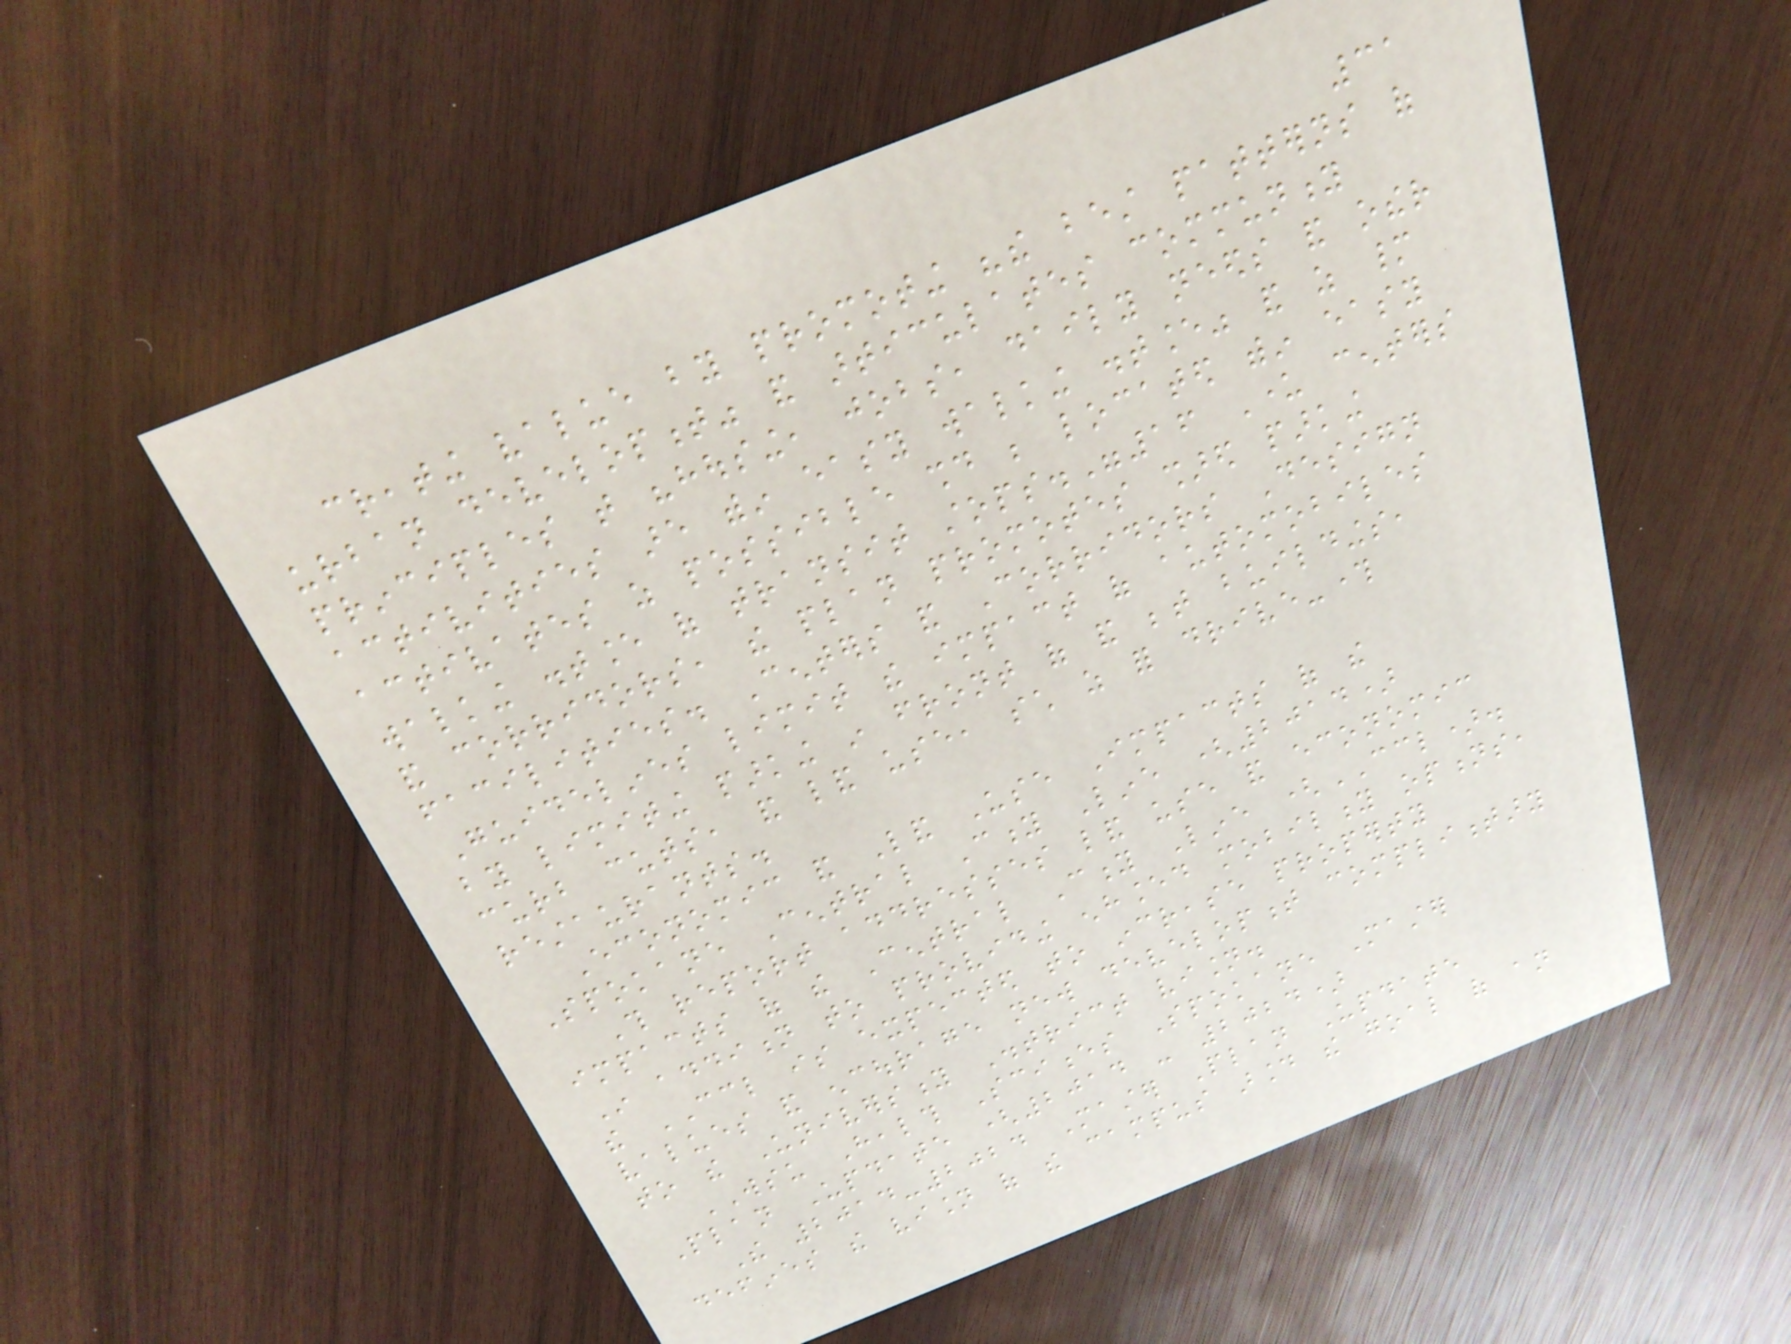31
creating value by promoting "the best patterns of
urban development" and articulates community
principles that "housing, jobs, daily needs and other
activities are within easy walking distance" and as many
activates as possible should be located within easy
walking distance of transit stops."16 Under centers
and corridors, the plan promotes shared parking
facilities. Centers and Corridors Design
Guidelines limit the impact of automobiles
by limiting parking in front of and between buildings,
curb cuts, and land use, such as for drive-through
restaurants.
Economic and Land Use Impacts of the
Spokane Central City Line (2014)
This report addresses land use and economic
impacts of the Central City Line (CCL).
In addition to providing enhanced mobility options,
the CCL is expected to increase property
values and encourage new development complimentary
to the University District vision.
WSU Health Sciences Spokane Master
Plan Update (2014 - 2024)
The 2014-2024 Master Plan Update
defines the vision of the campus around the goal of an
